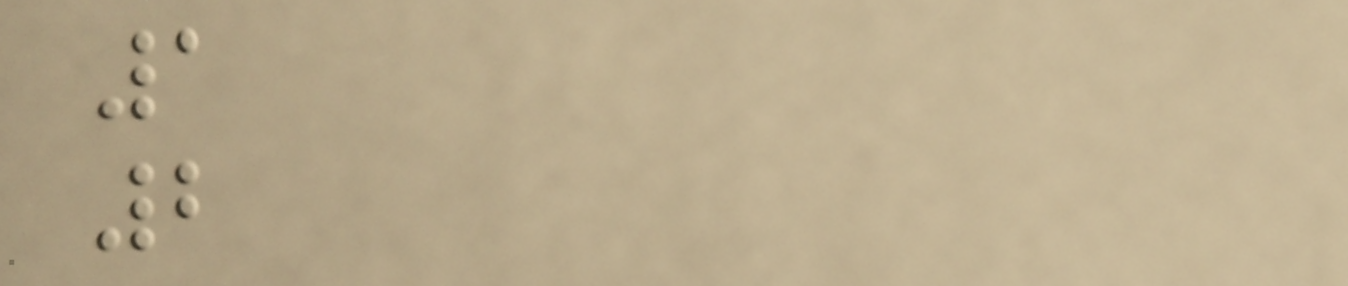1
2
